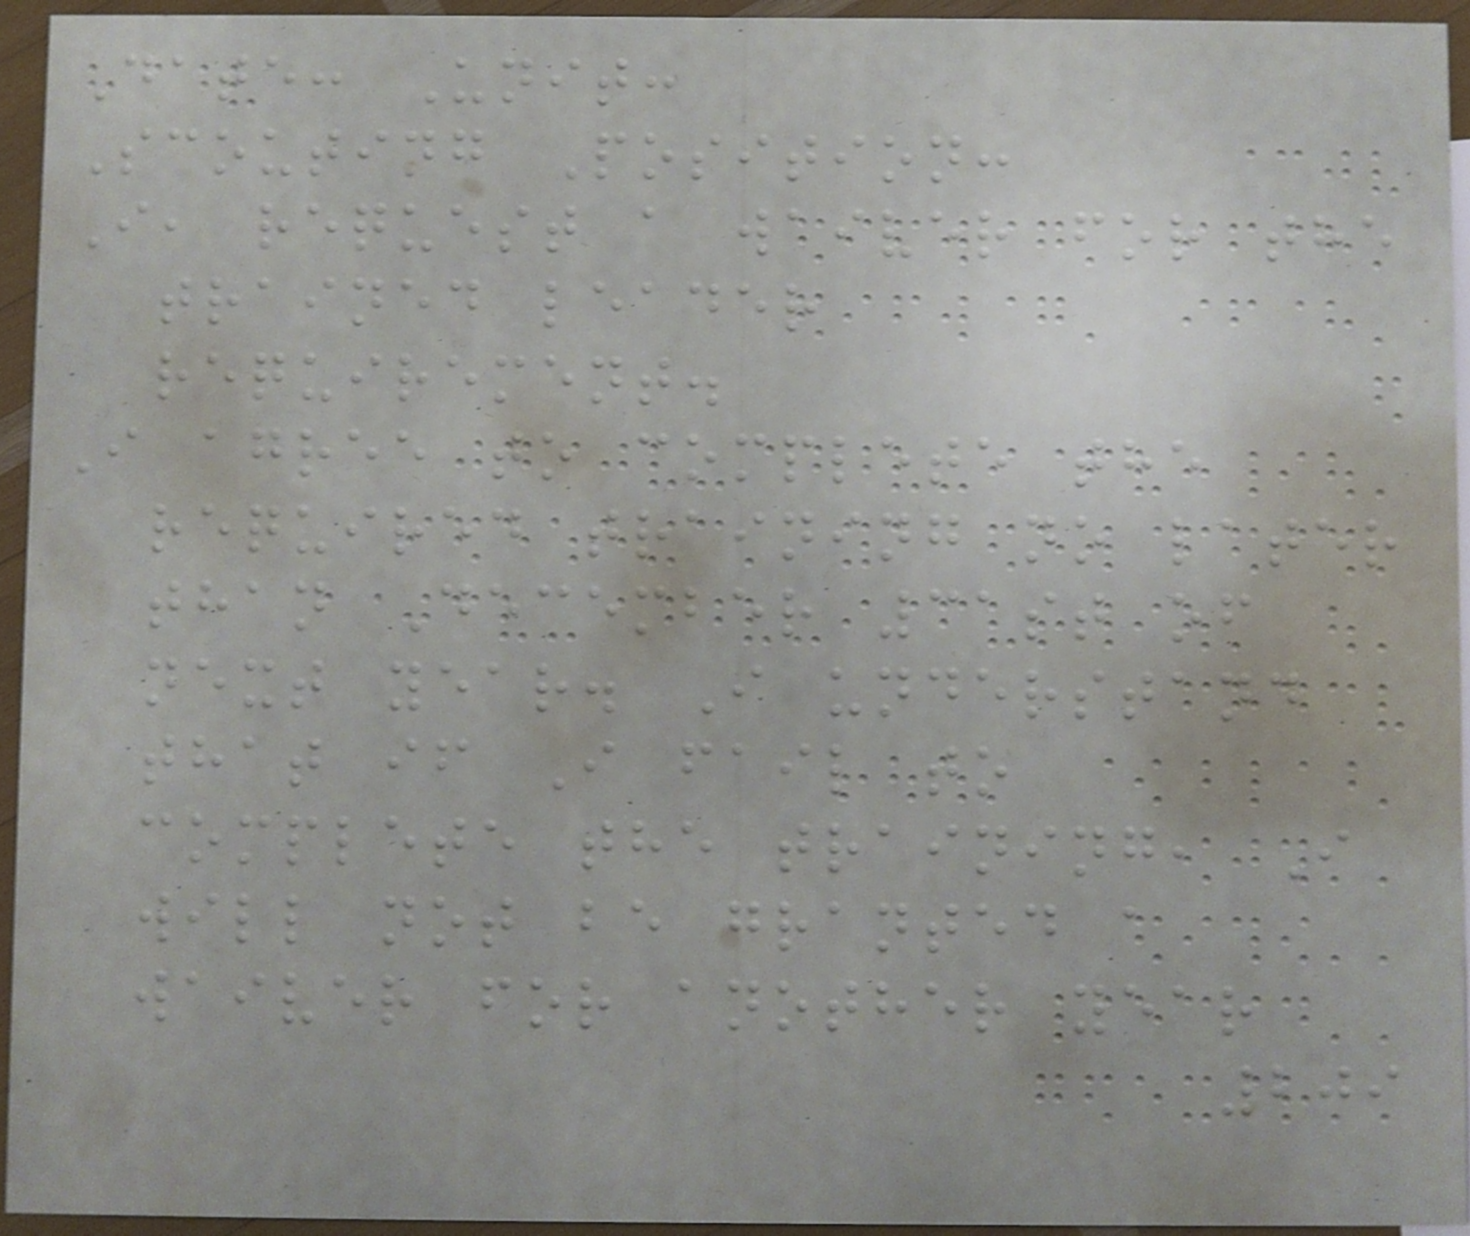Date: Unit:
Scouting Position:
I, request a waiver for the
trained leader
requirement.
I agree to complete the
required training no later
than December 31st of
next year. I understand
that if I fail to
complete the training, I
will not be granted a
waiver for another year
209
